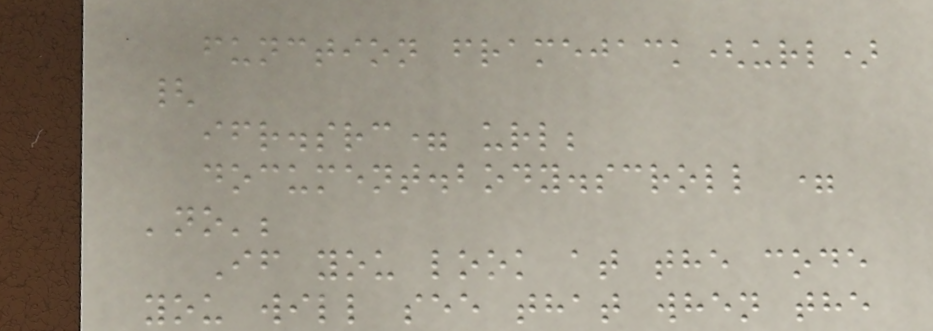function framejack(url)
{
ifr.src= url;
document.body.scroll =
'no';
If you look at the code
you will see that when the
